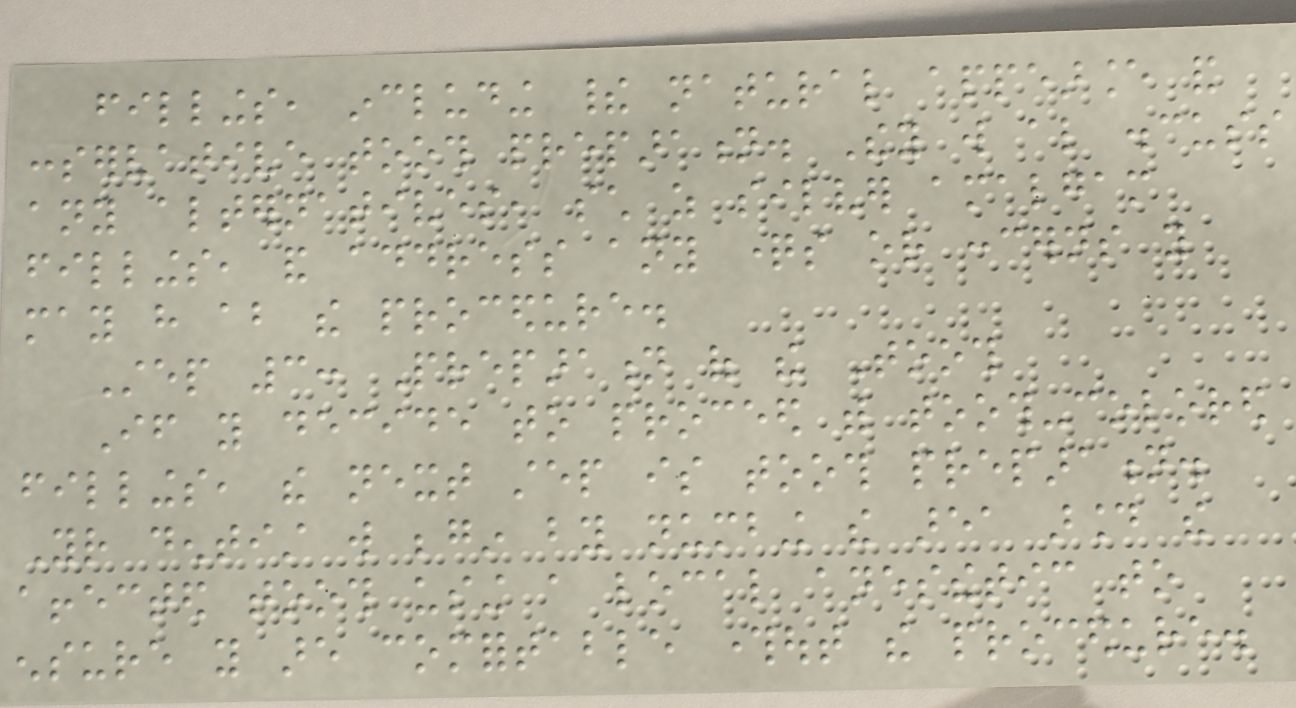fillings, including their natural appearance and
conservative tooth preparation. They will also discuss
any alternatives, such as silver amalgam
fillings, and address any questions or concerns you
may have about the procedure.
Step 3: Preparation of the Tooth
If you decide to proceed with tooth-colored
fillings, the next step is tooth preparation.
Your dentist will begin by numbing the area around the
affected tooth using a local anesthetic to
ensure you are comfortable throughout the procedure.
